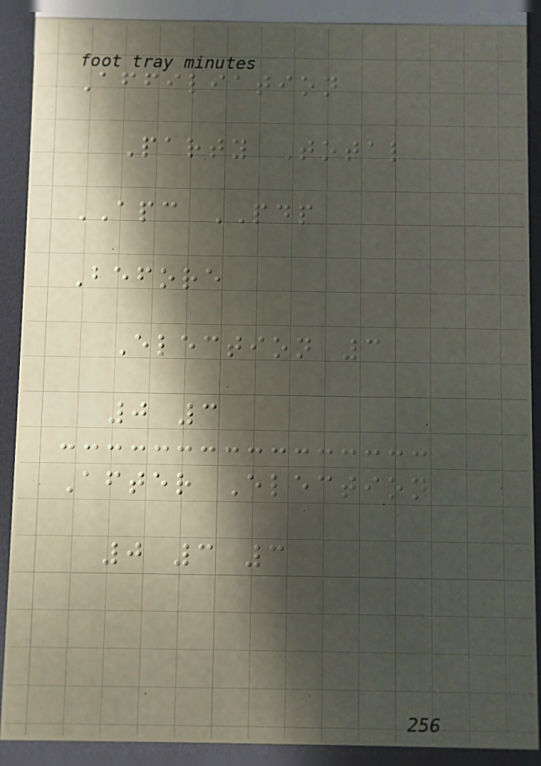Affiliation
Party Total
APC PDP
Before
Election 3
0 3
After Election
0 3 3
